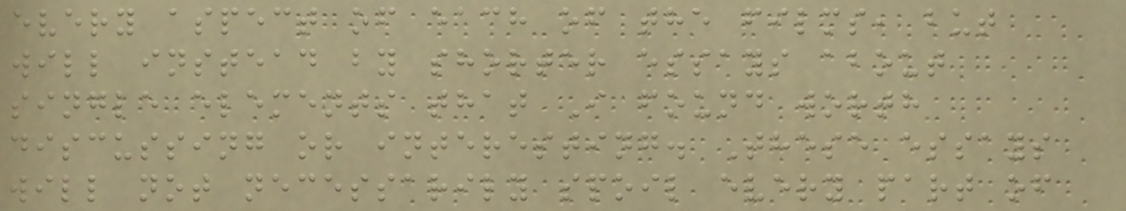every aspect of each of the films, but
will instead by shorter essays about
single elements that I found worth
discussing or interesting. These essays
will not necessarily spoil every part of
